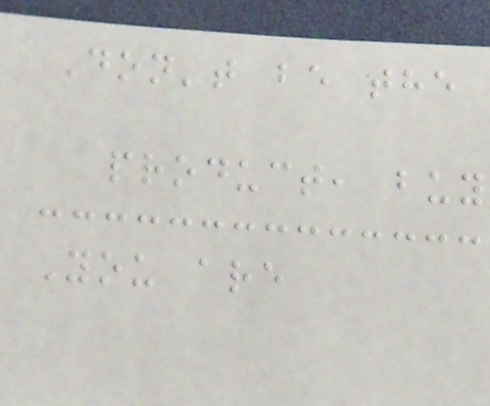Don't be the
product, buy
You are
